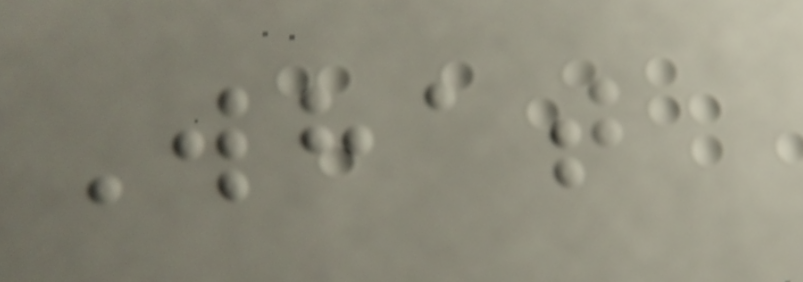What
